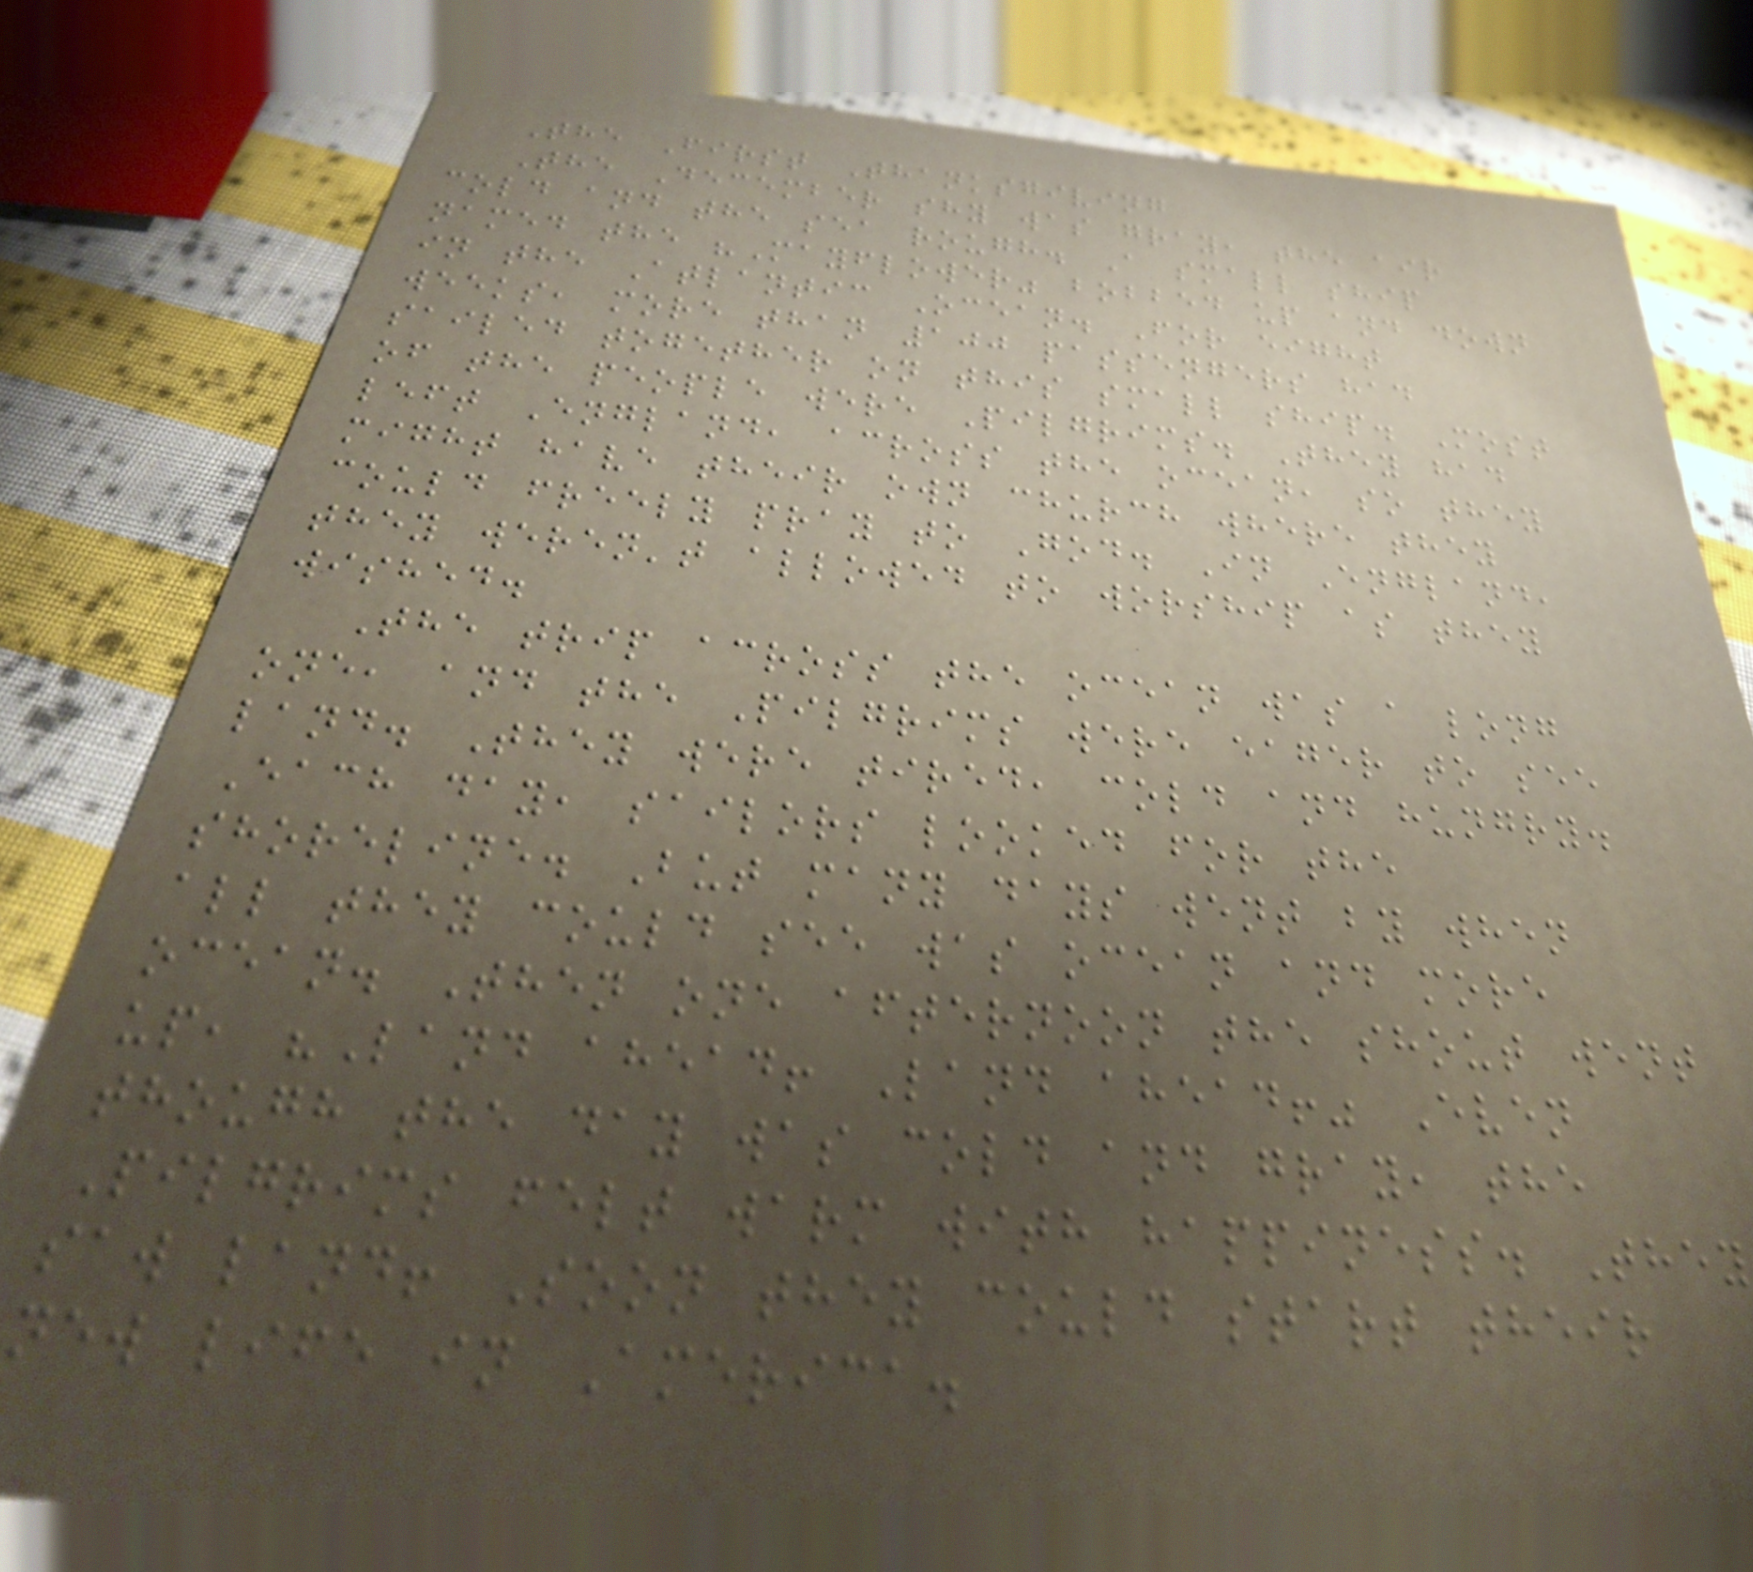The First Thanksgiving
The December shy was gray, the air
cold and the sea rough. A small ship
named the "Mayflower" bobbed up and down
in the Atlantic Ocean. For eight
weeks, more than 100 passengers had
sailed together on this small ship. Most
of the people were Pilgrims. They had
left England, across the ocean, so they
might have their own church where they
could freely pray to God. In England,
they weren't allowed to worship as they
wished.
The trip across the ocean was a long
one, and the Pilgrims were eager to see
land. They were tired, cold and hungry.
Each day, sailors looked for the
shoreline. But many days went by when
all they could see was ocean and more
ocean. Then one afternoon the shout went
up, "Land ahead! Land ahead!" Even
though the day was cold and gray, the
Pilgrims felt warm with happiness. They
saw land! Soon they could start their
new life in America.
